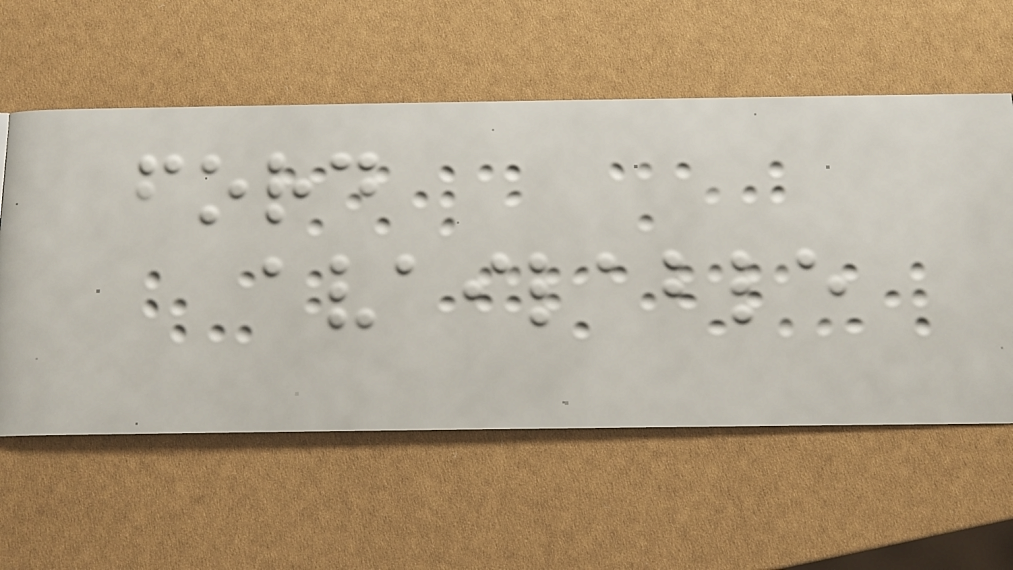ford
available
